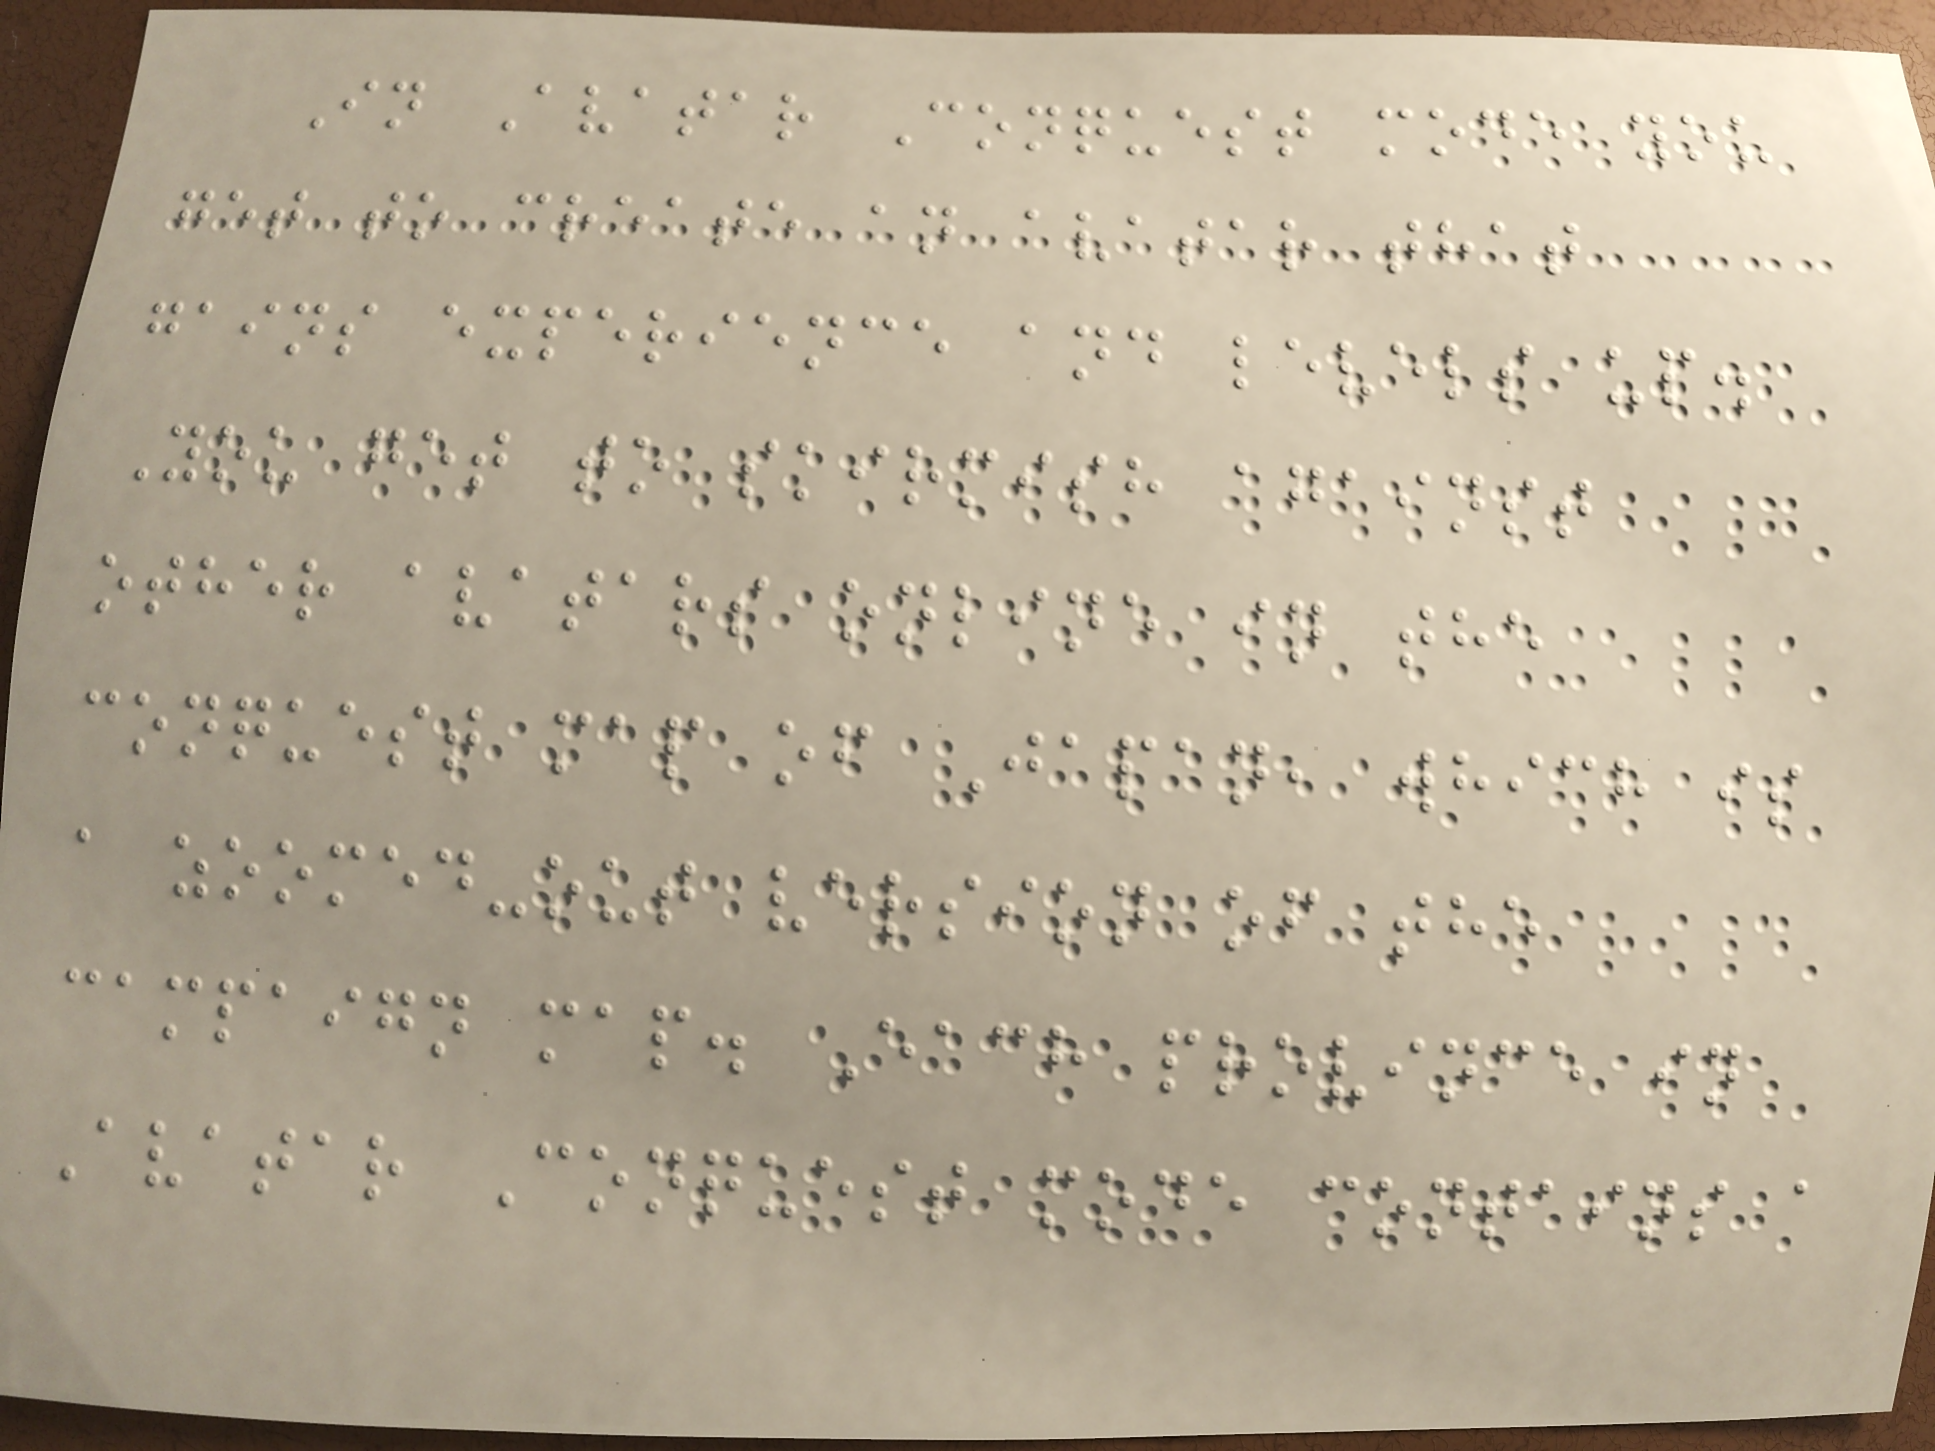In Avatar Conquest mode you
get to create an avatar that
gains experience and levels up.
You get to skirmish against
other avatars online in the
conquest map of Japan, which is
a zoomed-out version of the
campaign map. Each province in
Avatar Conquest mode contains a
